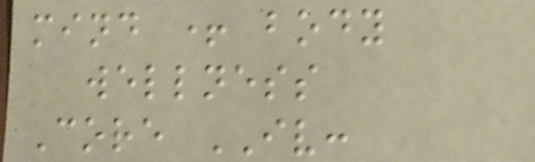mind + body
wellness
Core IV:
